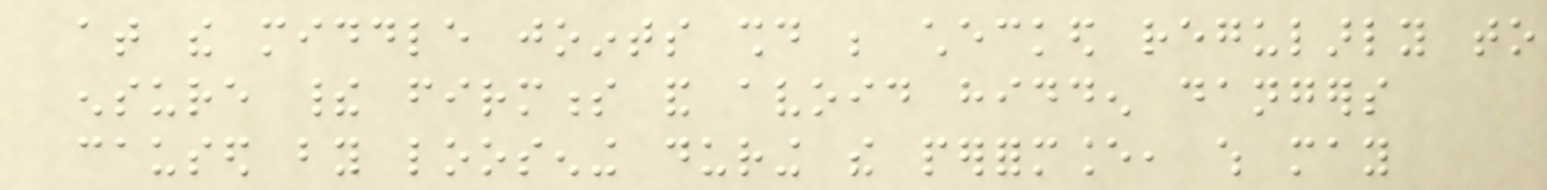at the middle joints should be checked regularly to
ensure their firmness and avoid hidden dangers
caused by loosening during the performance, which may
